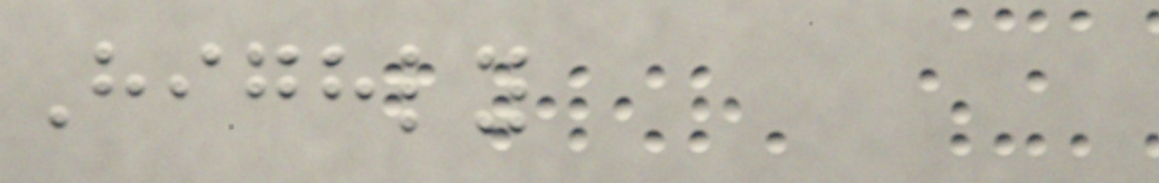Highly
